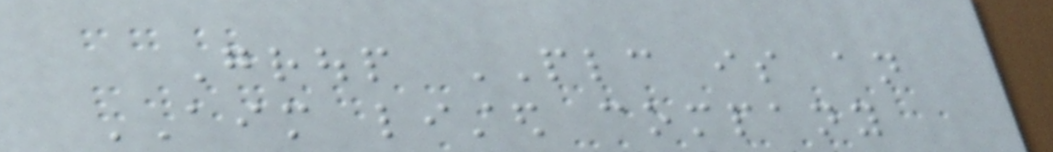Group PLC is an
AIM listed company
